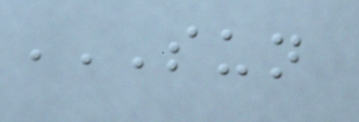SUN
